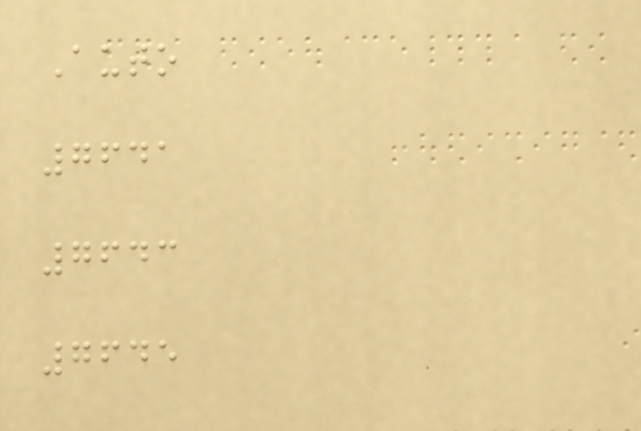Auto
7641
7643
7645
